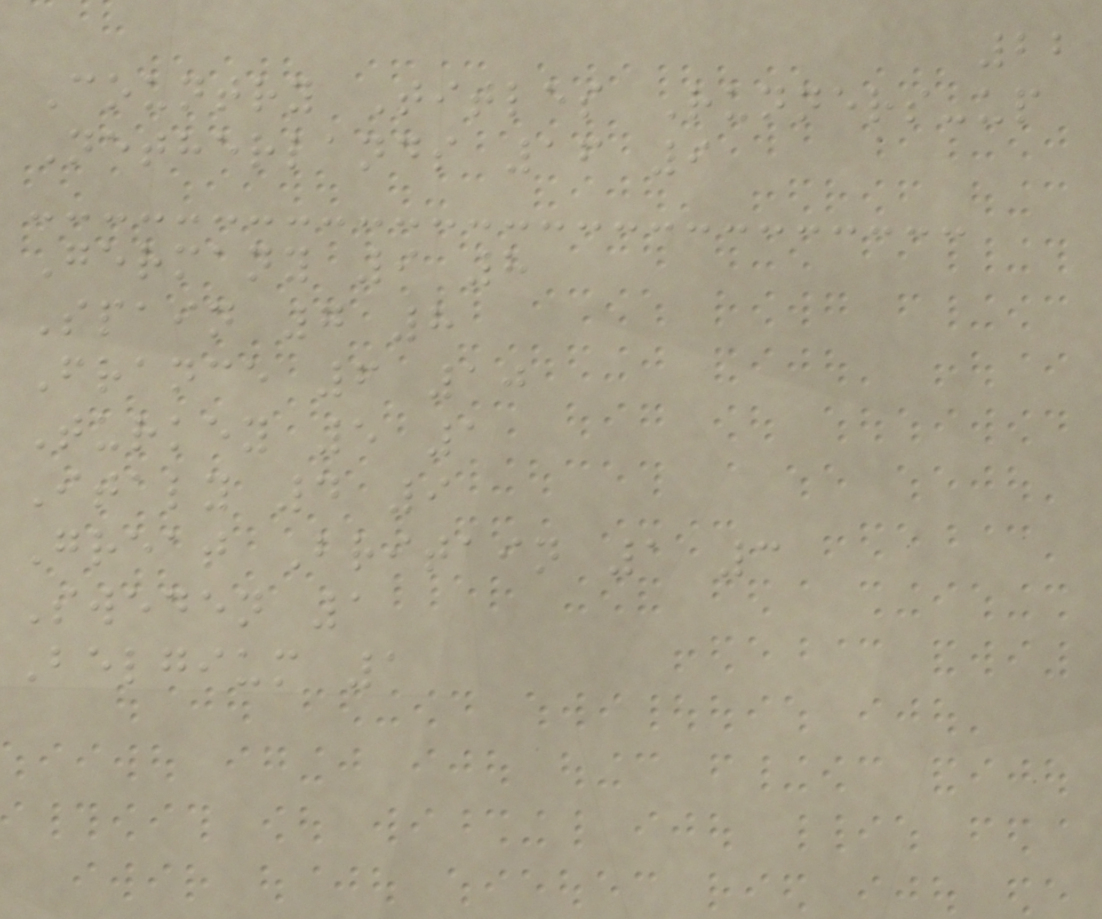22
Country Titles Runners-up
Netherlands 16 9
Germany 9 8
Spain 7 8
France 6 10
Turkey 5 1
Italy 4 9
Great Britain 1 3
Sweden 1
Belgium 1
